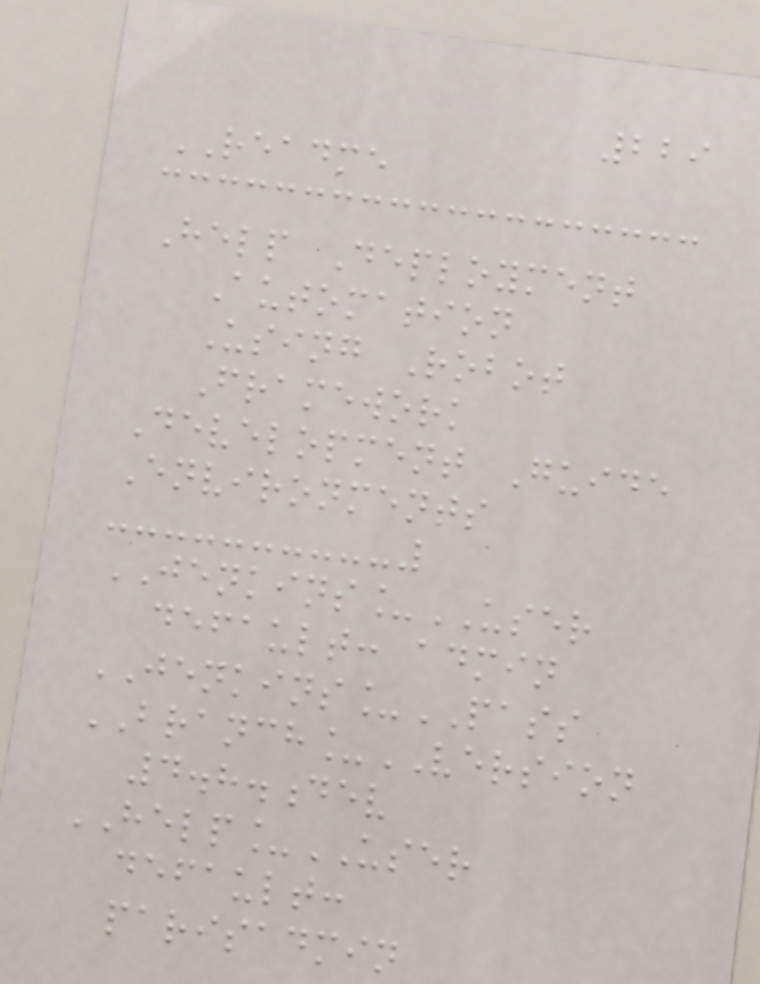229
README
Help Deployment
Automation
Using Robot
Framework
Development Guide
Environments
JENKINS_USER
default: admin
JENKINS_PASS
BRANCH_VERSION
4.8.dev
HELP_USER
default:
parisadmin
